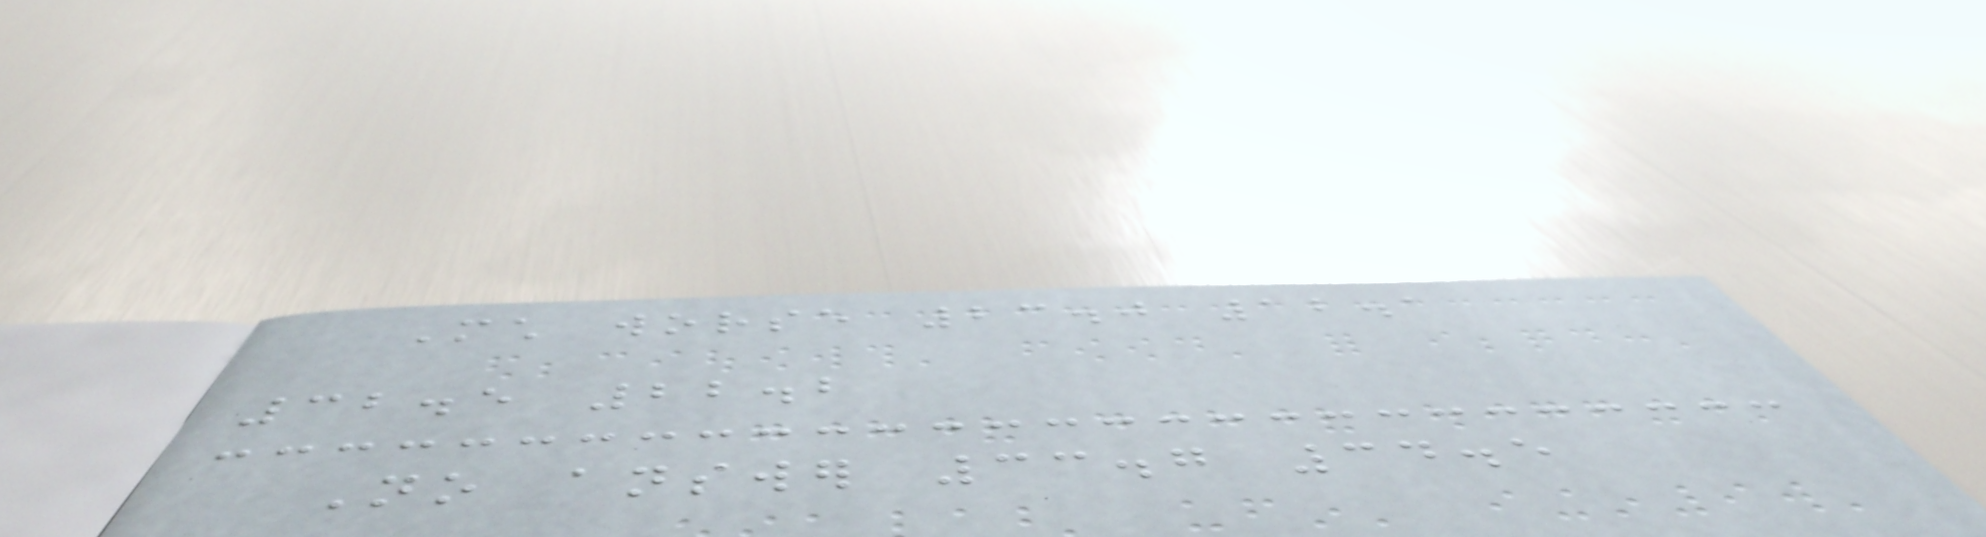Much worse 23.0 12.1
32.5 22.2
No answer 33.7 34.5
